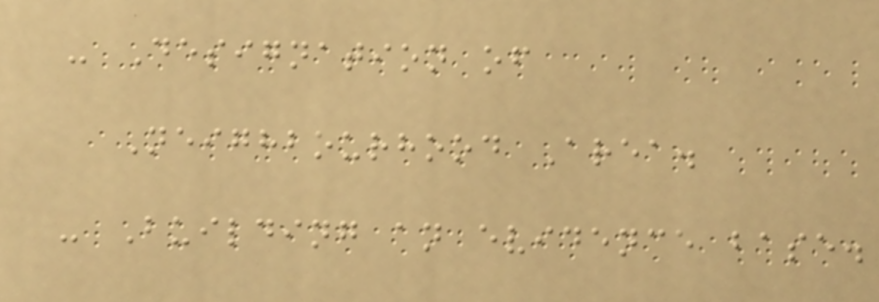- Designation of
Neighbourhood Area.
- Building an evidence base.
